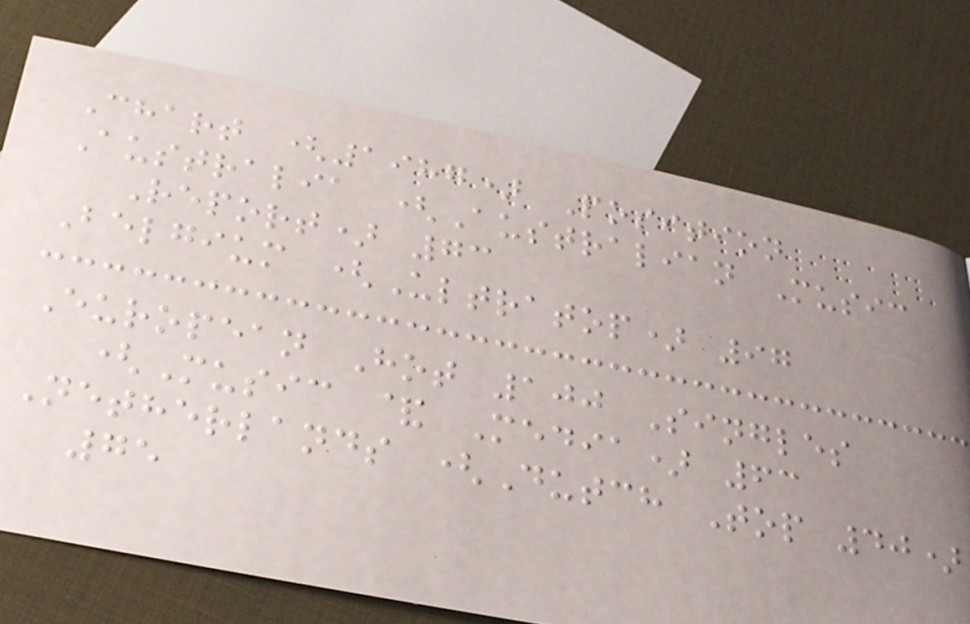Chart (1987) Position
Australia (Australian Music
Report) 73
Belgium (Ultratop) 97
European Hot 100 Singles
(Music & Media) 63
Netherlands (Dutch Top 40)
75
